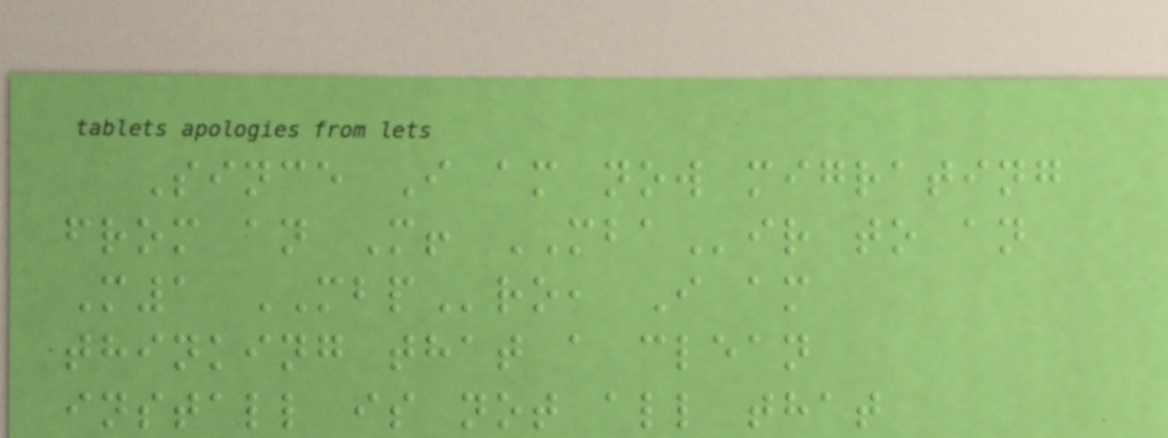Since I am now migrating
from an M! MBAir to an
M1 MBPro, I am
thinking that a clean
install is not all that
